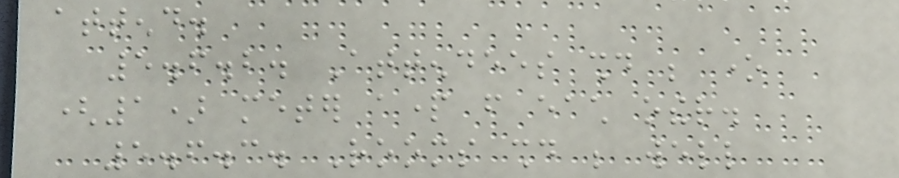attend.
5.6.2. Attendees should be one
(1) meter apart from each other.
5.6.3. Rooms should be well
